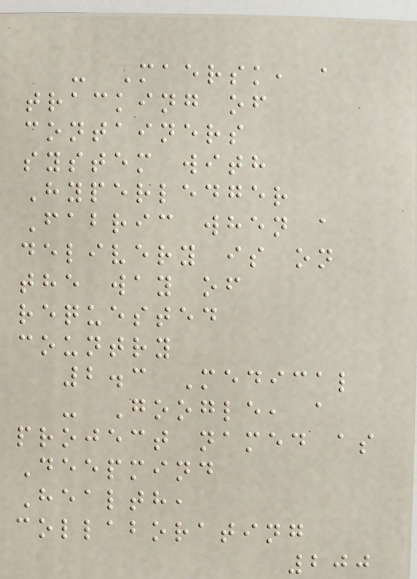- Maersk, a
tracking of
containers
system with
Hyperledger
Fabric when a
delivery is on
the way of
requested
country
2.3 Medical
- Google, a
project named as
Deepmind
Health,
collaborating
200
